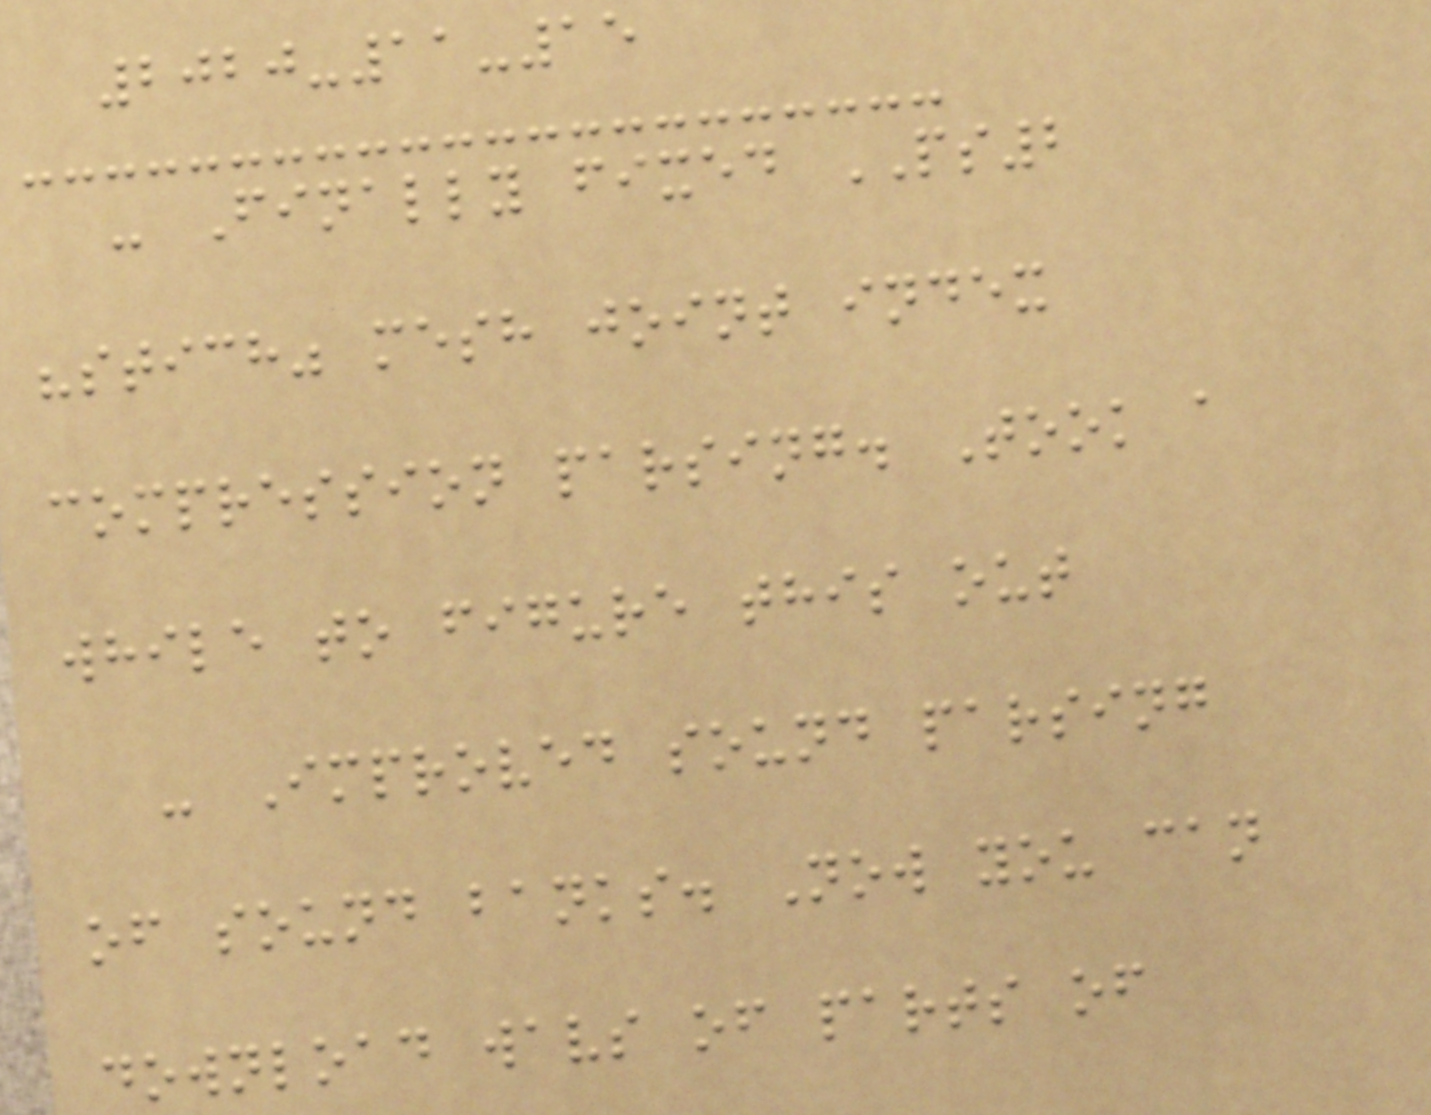2020-11-15
- Finally fixed PS2
"stich" mesh joint index
compression parsing. Took a
while to figure this out
- Improved sound parsing
of sound banks. Now you can
download wavs of parts of
